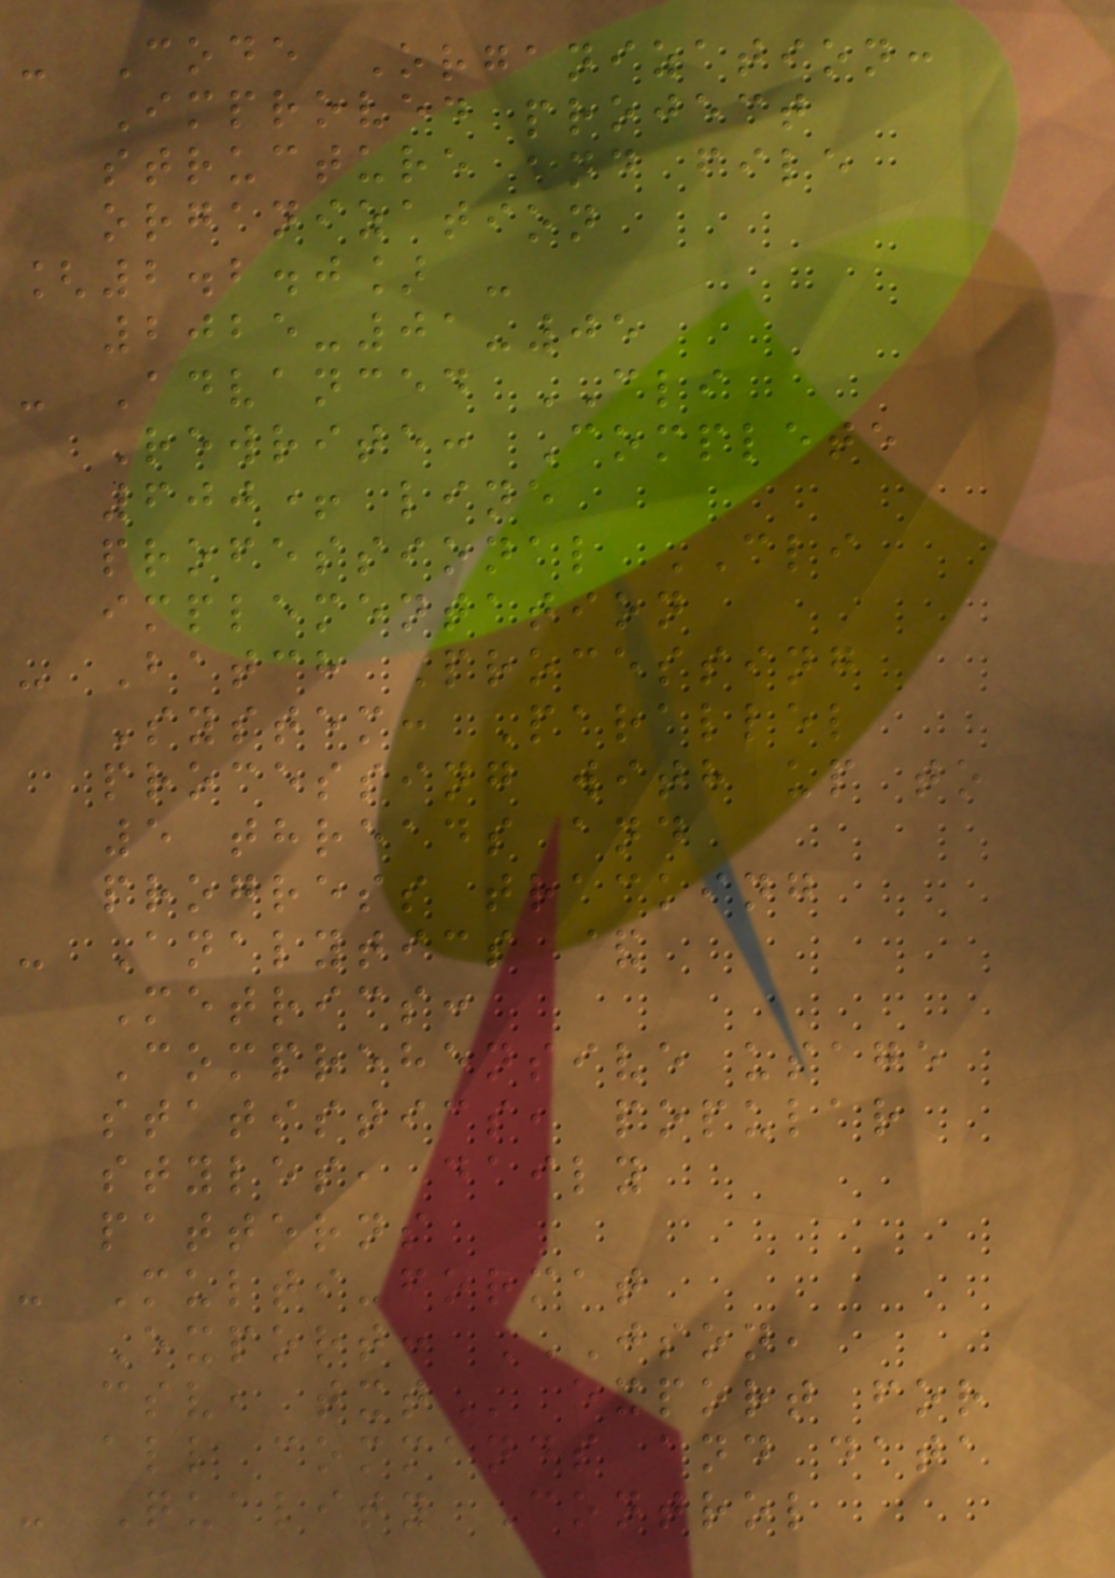- Code Organization:
Improved project
structure and file
organization
[2.2.0] -
2025-01-05
- Advanced CLI
Rewrite: Complete
600+ line
professional CLI
implementation
- Batch Processing
System: Parallel
processing with up to
5 threads and
progress tracking
- Analytics &
Metrics:
Comprehensive usage
statistics, popular
styles, daily
patterns
- Multi-format
Export: JSON,
CSV, TXT export for
all commands and data
- Quality Control
